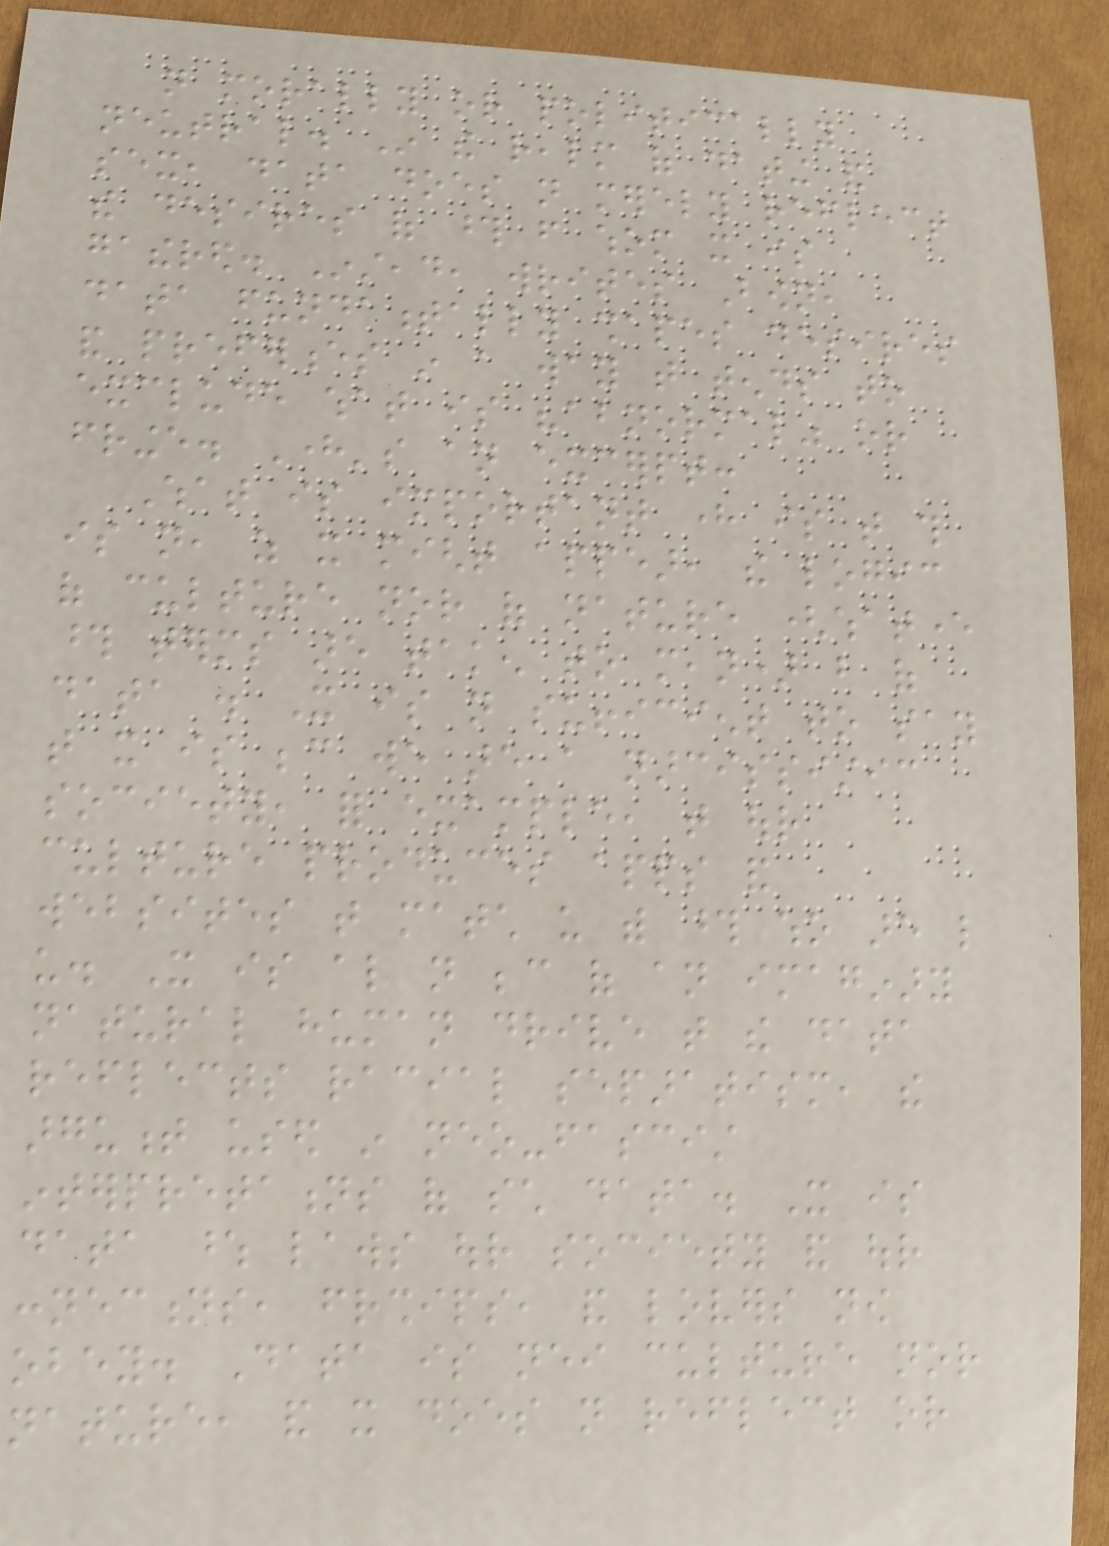not morally or politically
neutral. In the realm of dating and
sex, data does not merely reflect
the desires of those from whom it is
gathered. Instead, writes Bown,
data fundamentally shapes desires
and preferences in a way that tends to
exclude what is "abnormal" or
fringe. Here's an excerpt:
What is important here is that this
is not, as it might appear, the logic
of culture nor of nature (whatever
those terms are taken to mean) but of
data . It is not sufficient to say
that it is because we are a narcissistic
society, for example, that our
culture produces apps and
websites that match us with those who are like
us. It is also not because of an imaginary
natural human drive that the data
reflects racial separatism, the
argument used in neo-fascist
interpretations of such data. It is
data whose laws our society and our
connections, friendships, and lovers now
obey. Data is neither culture nor
nature, and it does not reflect or
